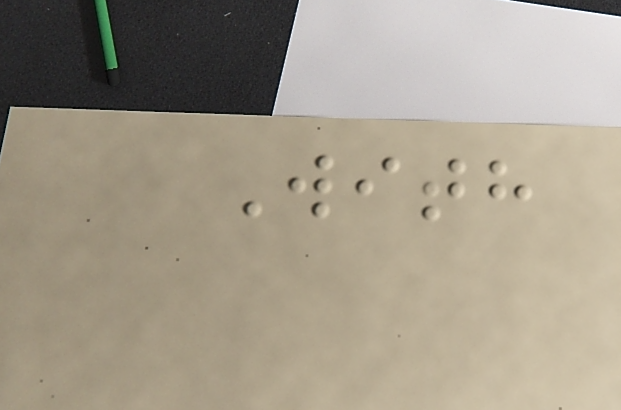With
